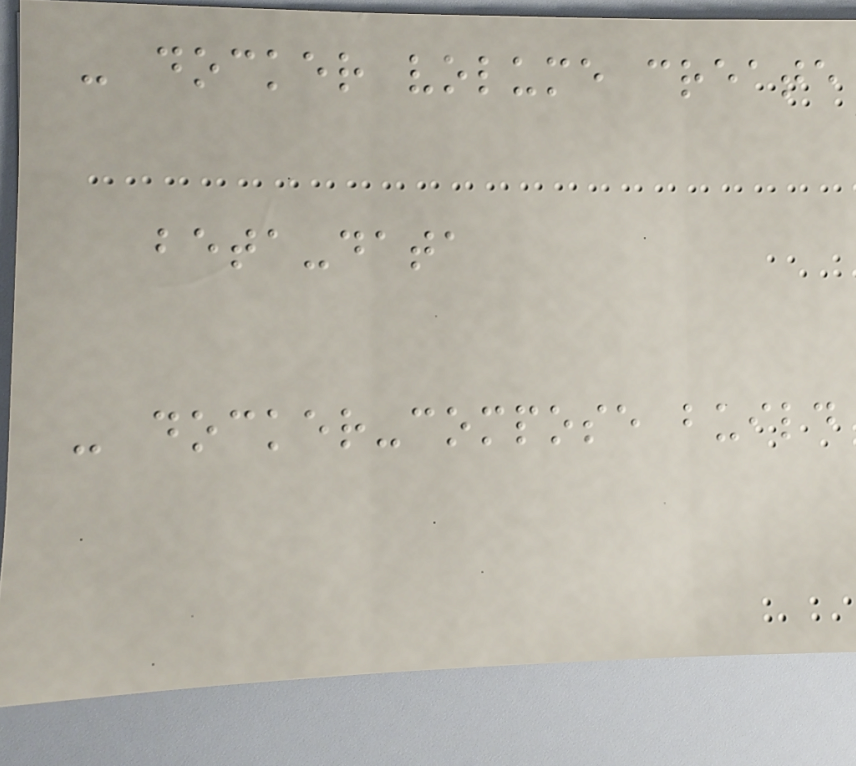- docker volume create
beta-data
- docker-compose build
